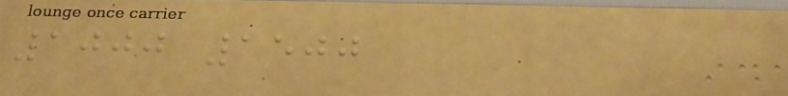1000 1500
